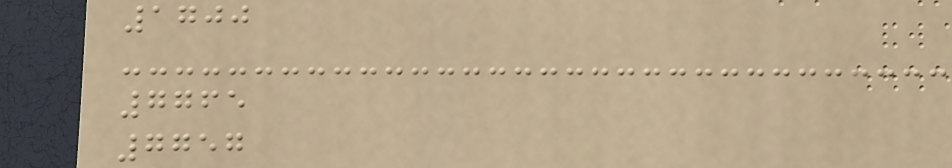1700
7765
7757
